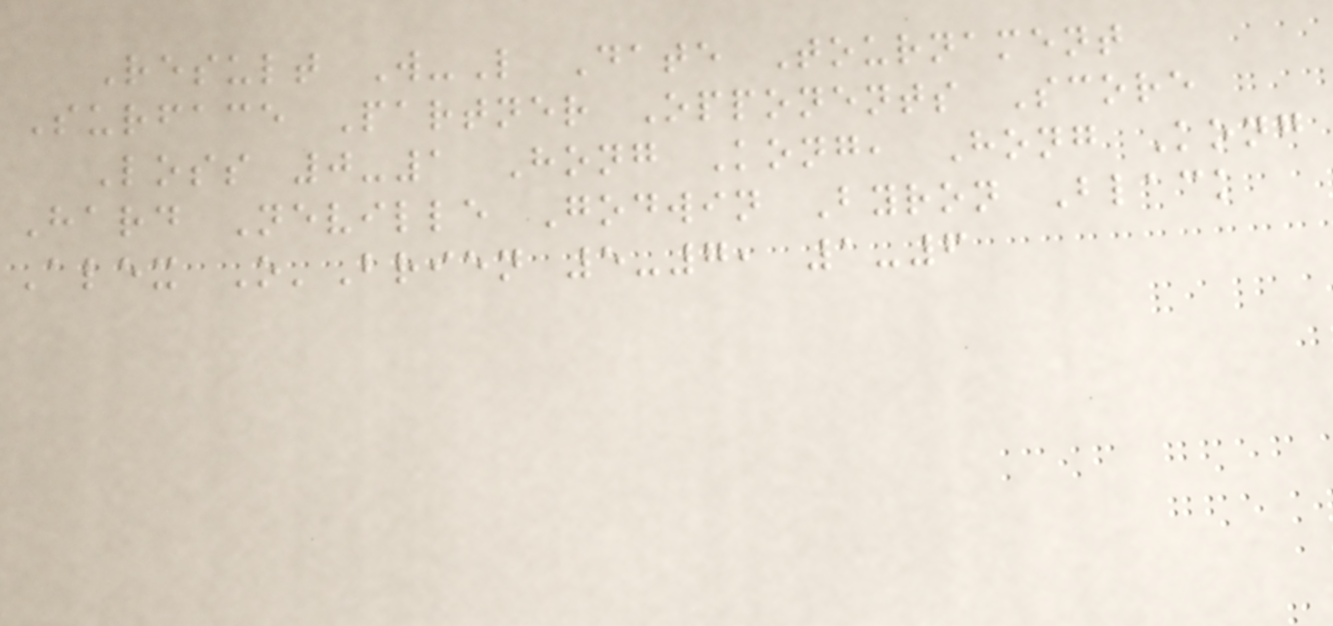Result W-L Date Tournament
Surface Partner Opponents Score
Loss 0-1 Hong Kong, Hong Kong
Hard Neville Godwin Byron Black
Alex O'Brien 5-7, 1-6
